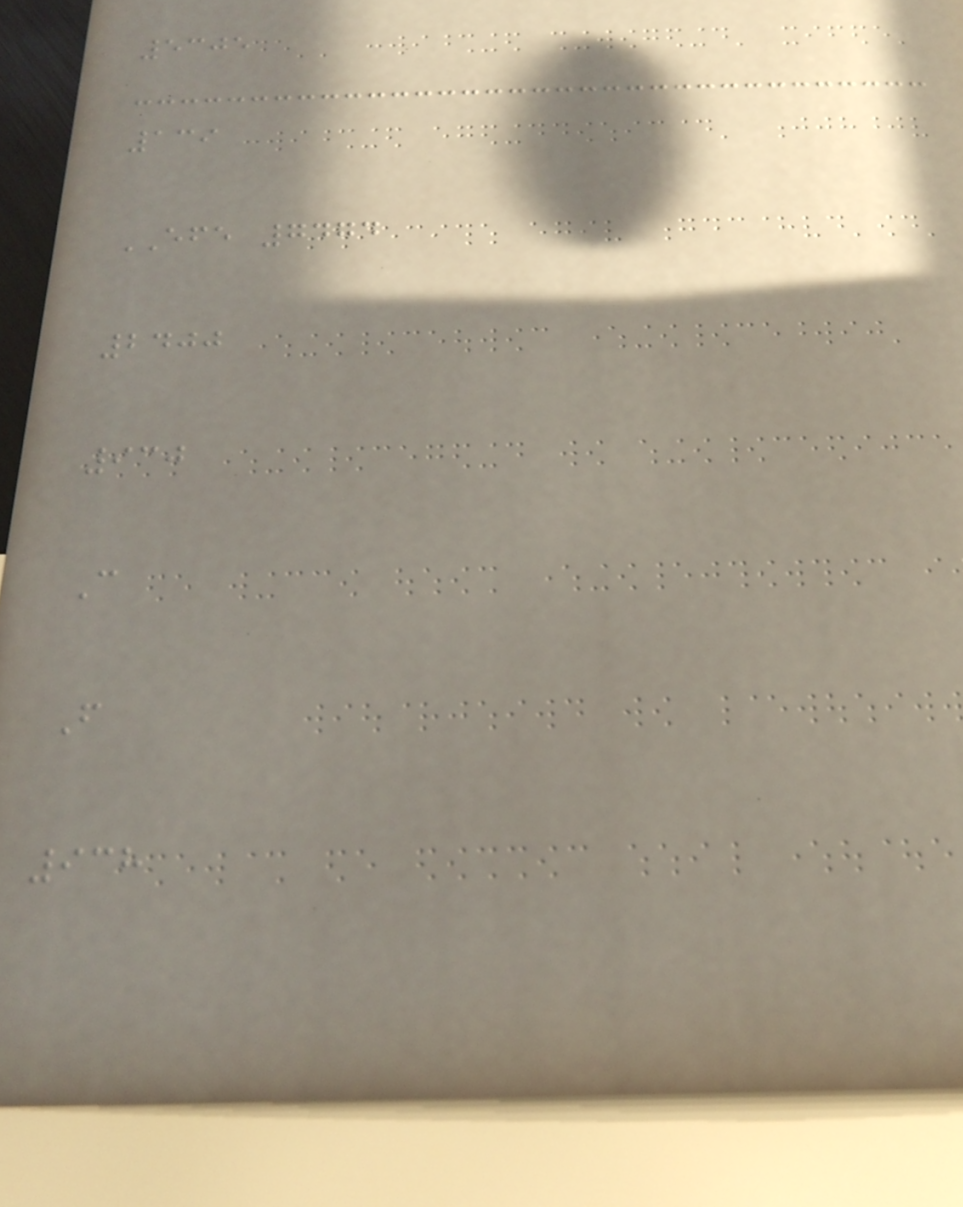5305
139
EFE 7474
2400
930
C
F
938
